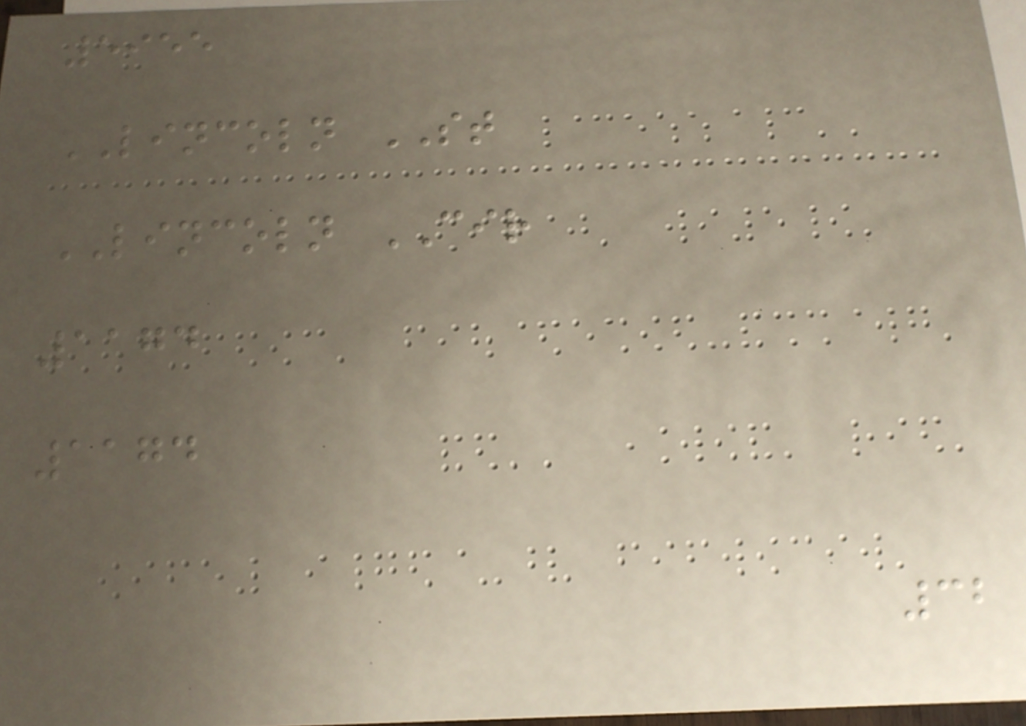5955
LINCOLN ST
LINCOLN CIR
1174
1174
32
